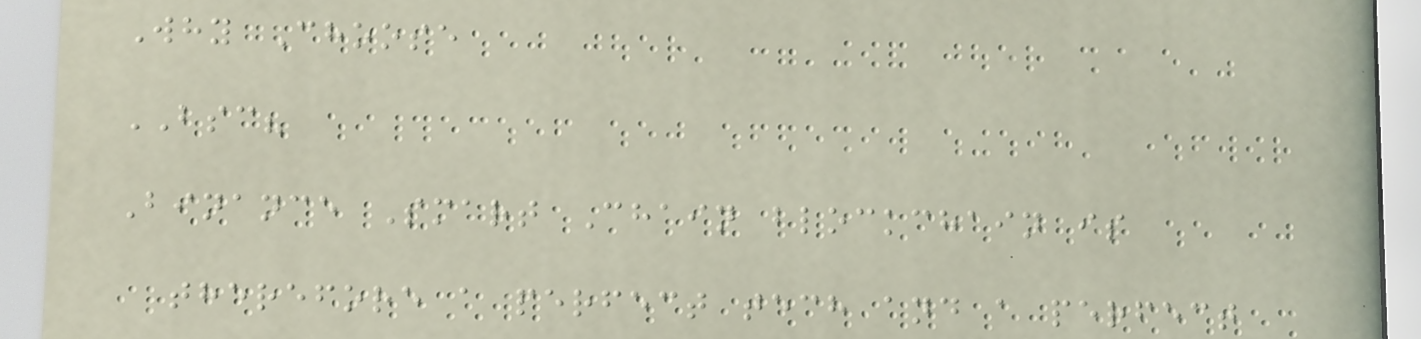Why Choose
BSC?
Binance Smart Chain blockchain is
therefore a perfect tech and a perfect
